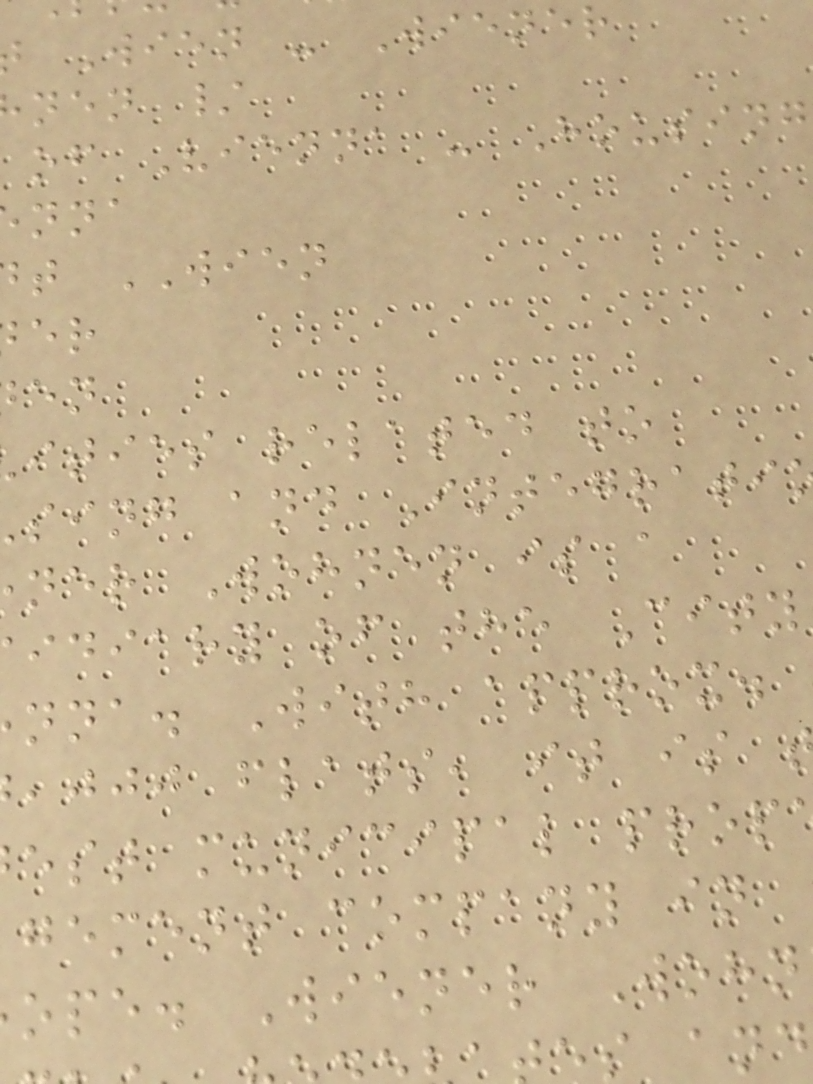Wien - Wiener
nen /
of Vienna - Housing
t WIEN
ities related to
sing and Integrati
ner Wohnen is a
idiary of the City
nna. With approx.
,jjj flats, it is
est municipal prop
gement company in
ope. Wiener Wohn
